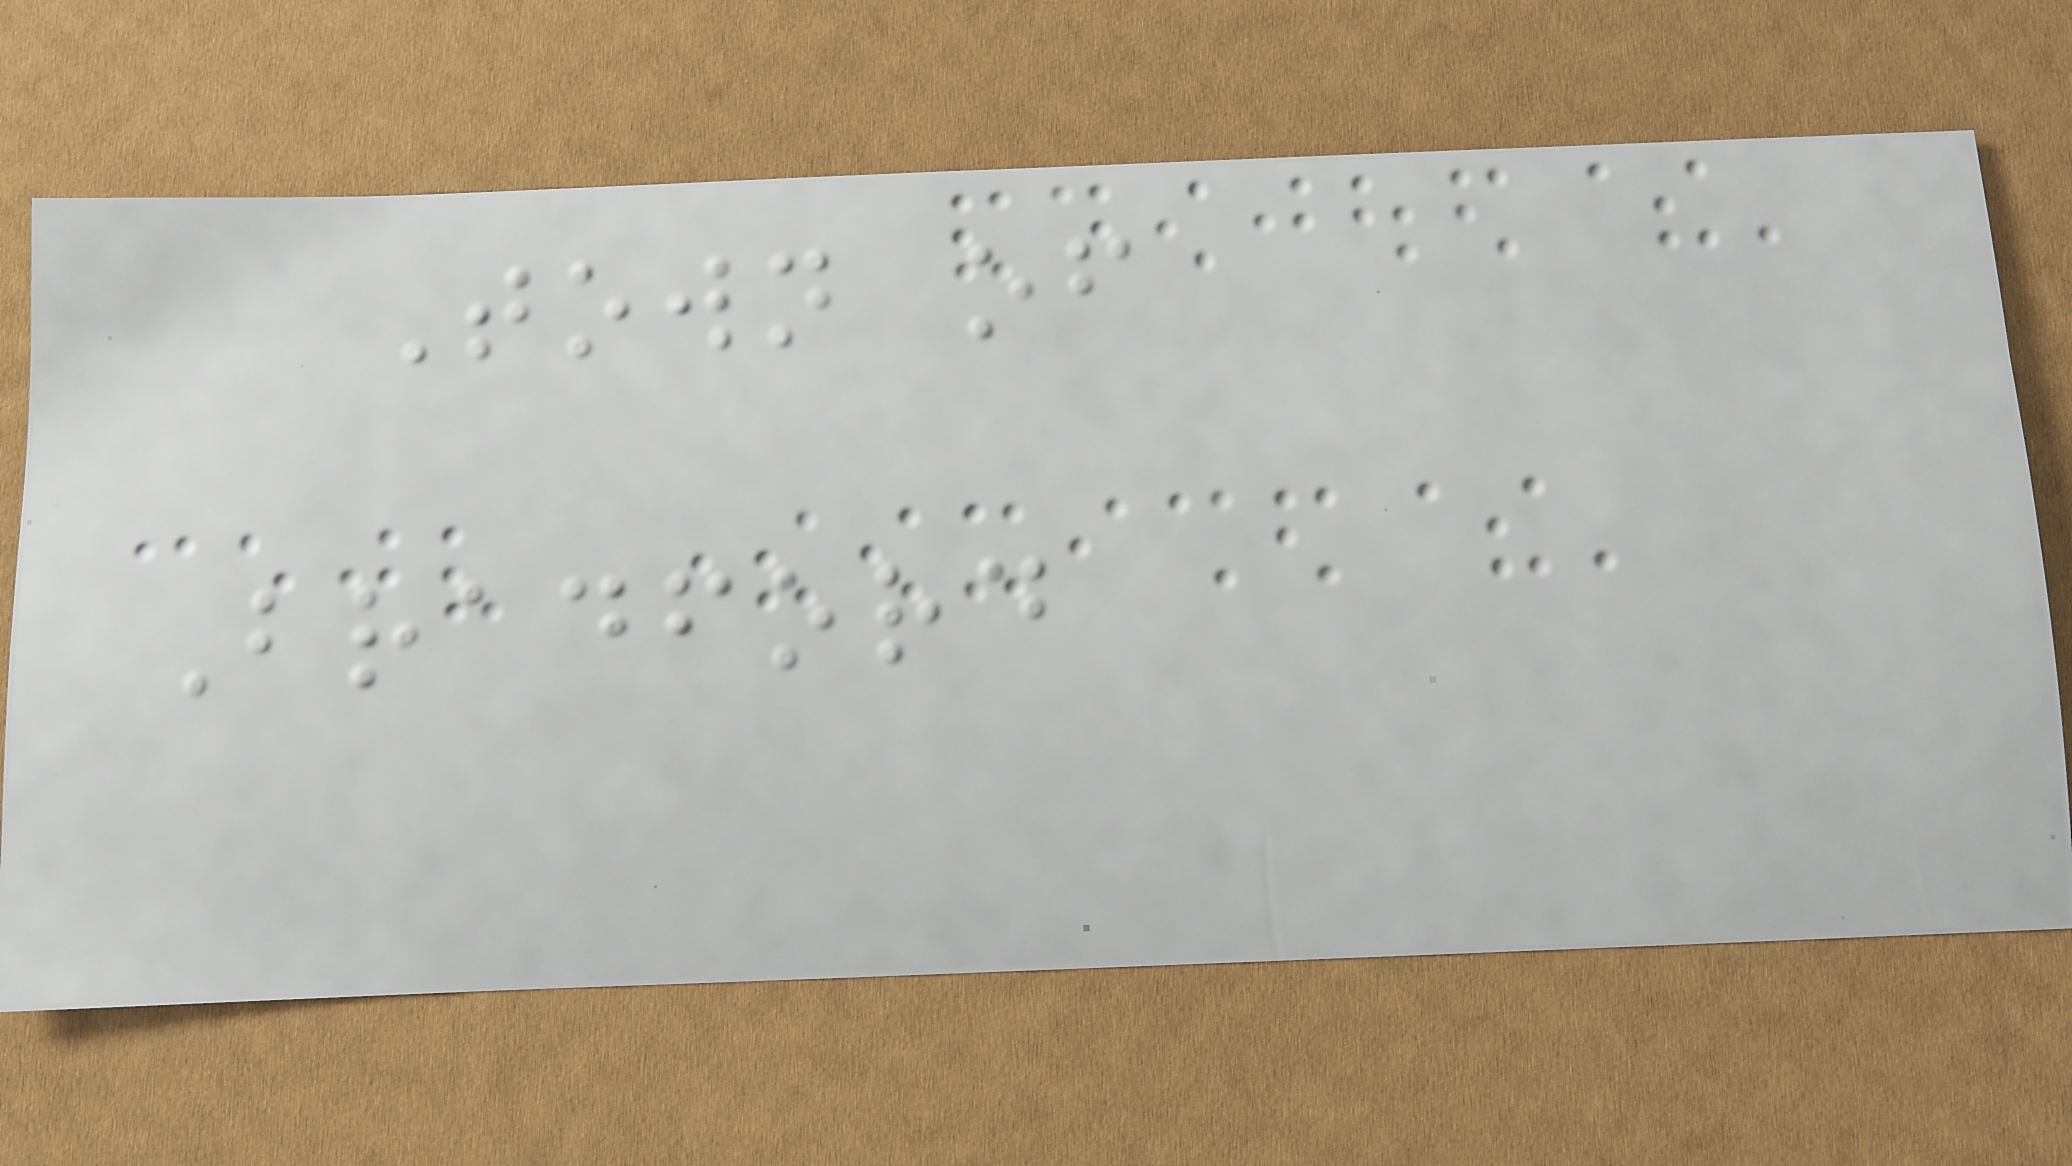Town of
Bradford
